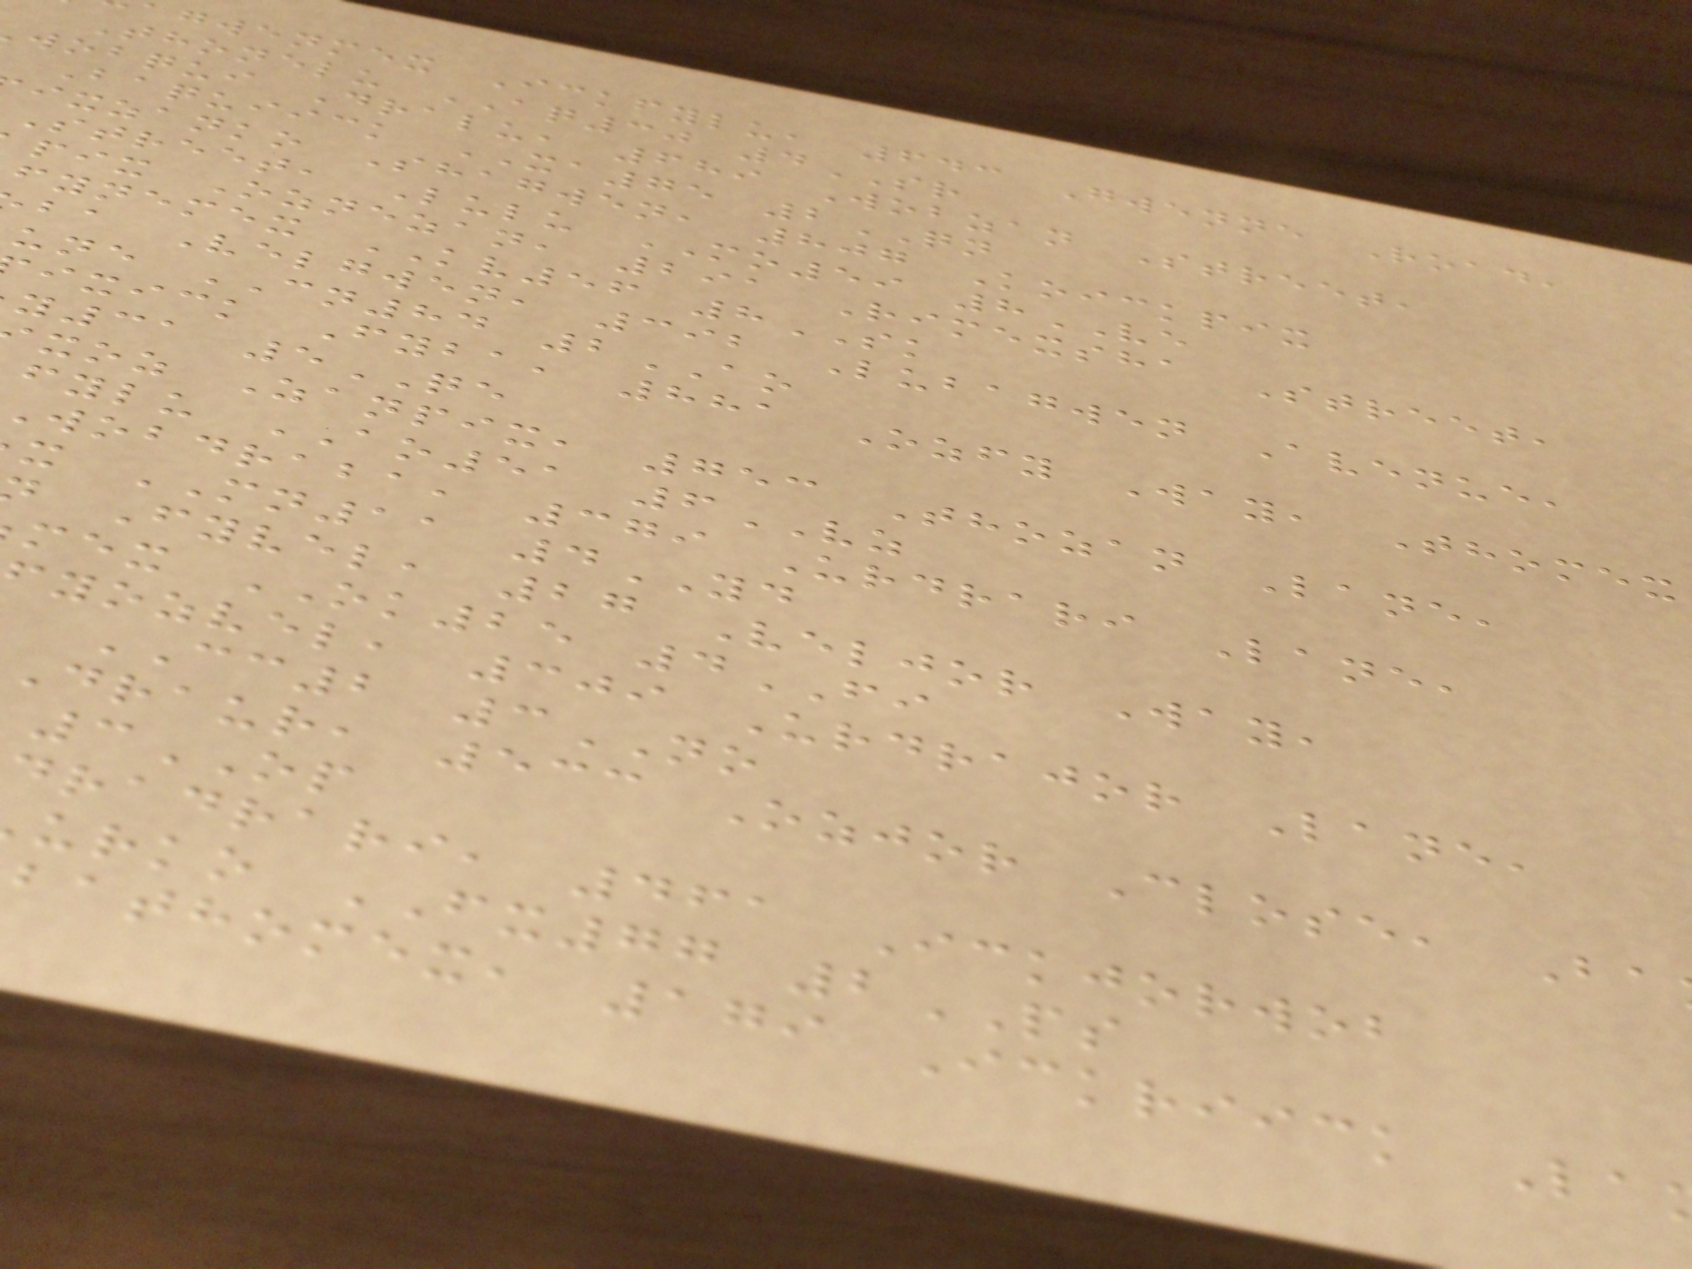gwenmex Ickfylu, 643 Gwenne Road,
Thonelu AQ30 4SR
wobqui Dralu, 689 Wobzan Street,
Baquiick XA75 2QN
ixzanko Shagwen, 807 Koickpix
Street, Lulu MO59 8VE
pix Oznezan, 291 Rimexsha Street,
fynemex KV56 8SK
ba Velgwen, 392 Lubagwen Avenue,
une CN84 2AO
ixick Fyba, 881 Ozfy Way, Thomex
y31 5QE
xoz Zanpix, 753 Thozan Lane,
fylu AO51 6VZ
wobdraba, 379 Urdrari Lane,
x MN11 4YD
Fyvel, 27 Veljor Way,
mex OK25 4FI
yozvel, 309 Urdrajor Lane,
CC2 3NO
draur, 533 Ozjor Close, Ba
3OP
dradrari, 461 Ickjorwob
urko FX77 2PS
bathomex, 179 Ickriick La
